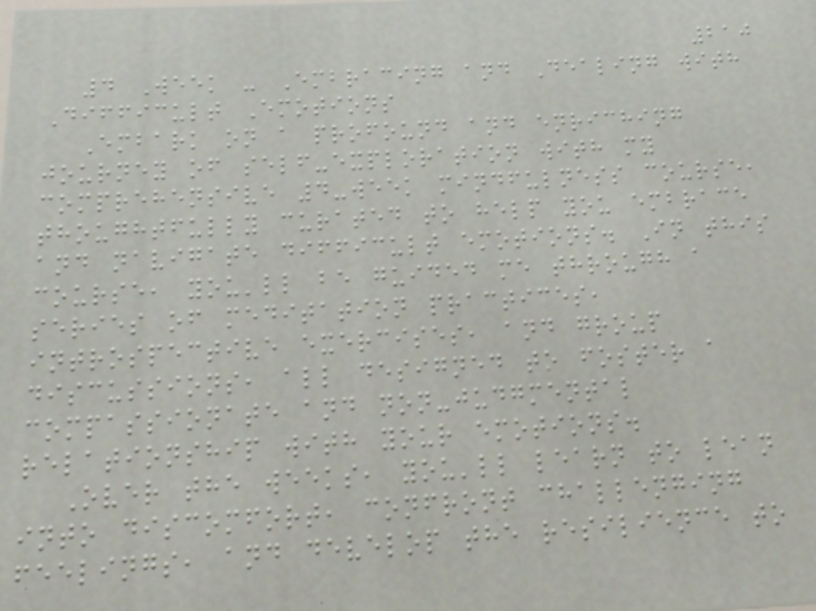210
4 Week - Embracing and Dealing with
Difficult Emotions
Embark on a profound and enriching
journey of self-exploration with my
comprehensive 4-week mindfulness course,
thoughtfully curated to help you embrace
and navigate difficult emotions. In this
course, you'll be guided me through a
series of meditation practices,
introspective exercises, and group
discussions, all designed to foster a
compassionate and non-judgmental
relationship with your emotions.
Over the weeks, you'll learn to lean
into discomfort, confront challenging
feelings, and develop the resilience to
